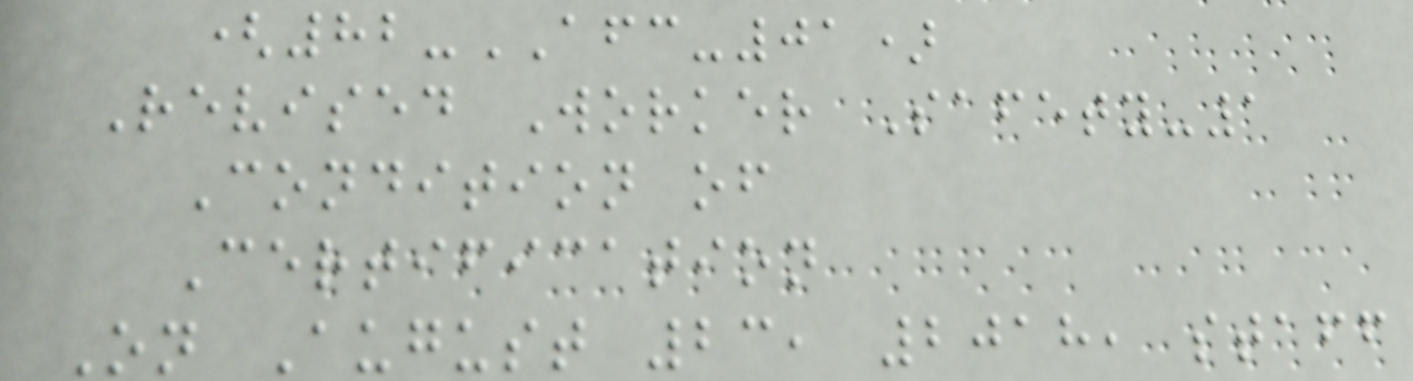(82-AFC-01)
Revised Worker Safety-1
Condition of
Certification
On August 23, 2018, staff
